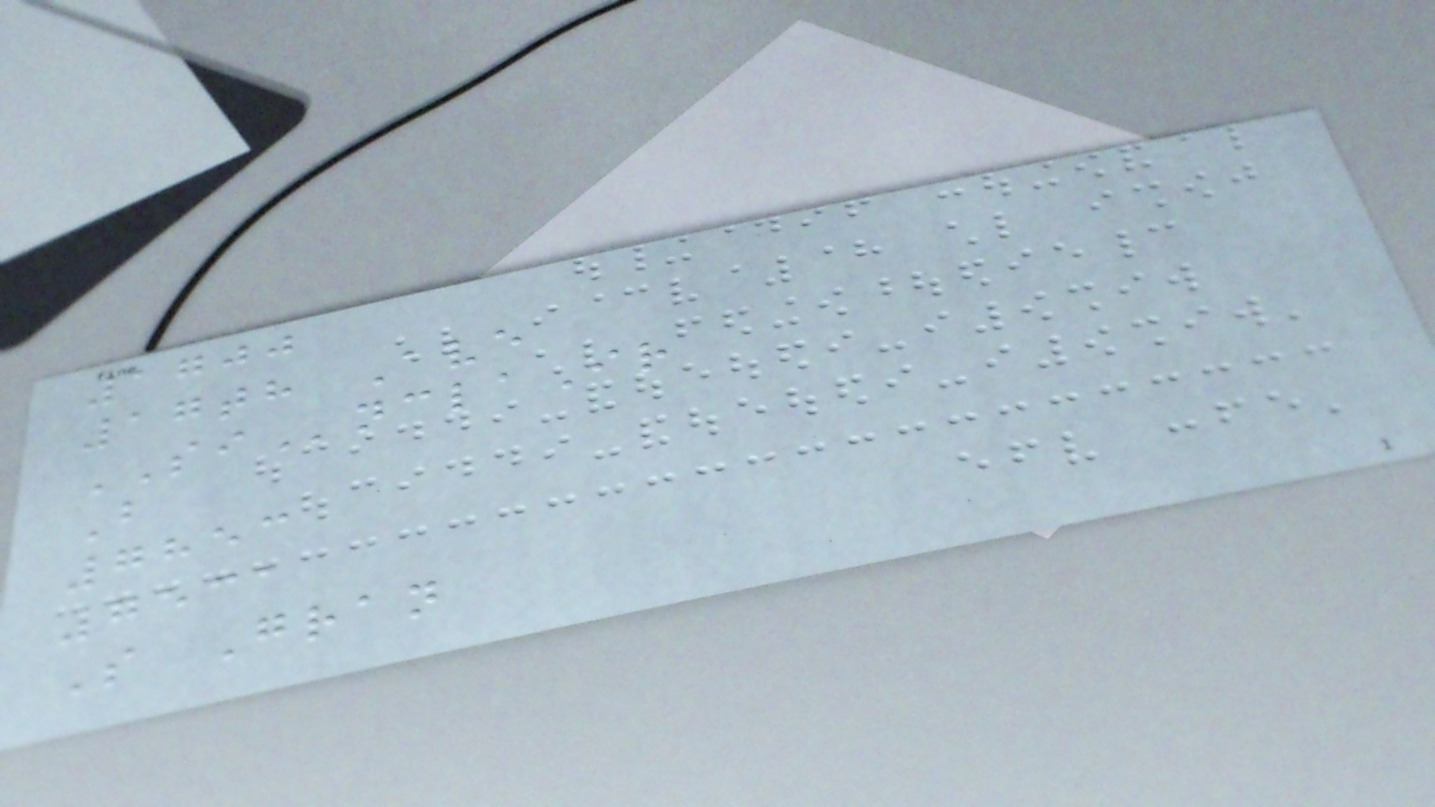1700
17th Ave
SInclaIr
B
7853
7531
S Gran
